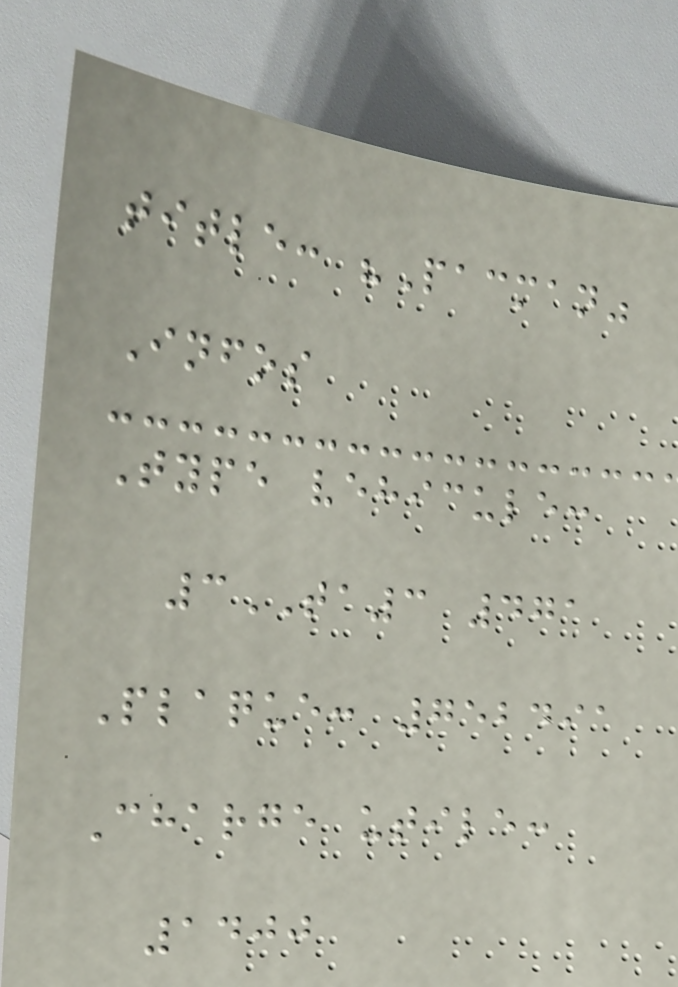title: "Pacman"
Infos
Type vehicule:
3TA3 471
Plaque: 752491
Charge utile:
1400
